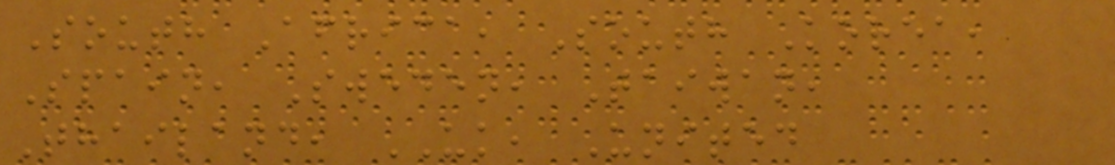South Africa, South Korea,
Spain, Sweden, Taiwan,
Thailand, UK, United
